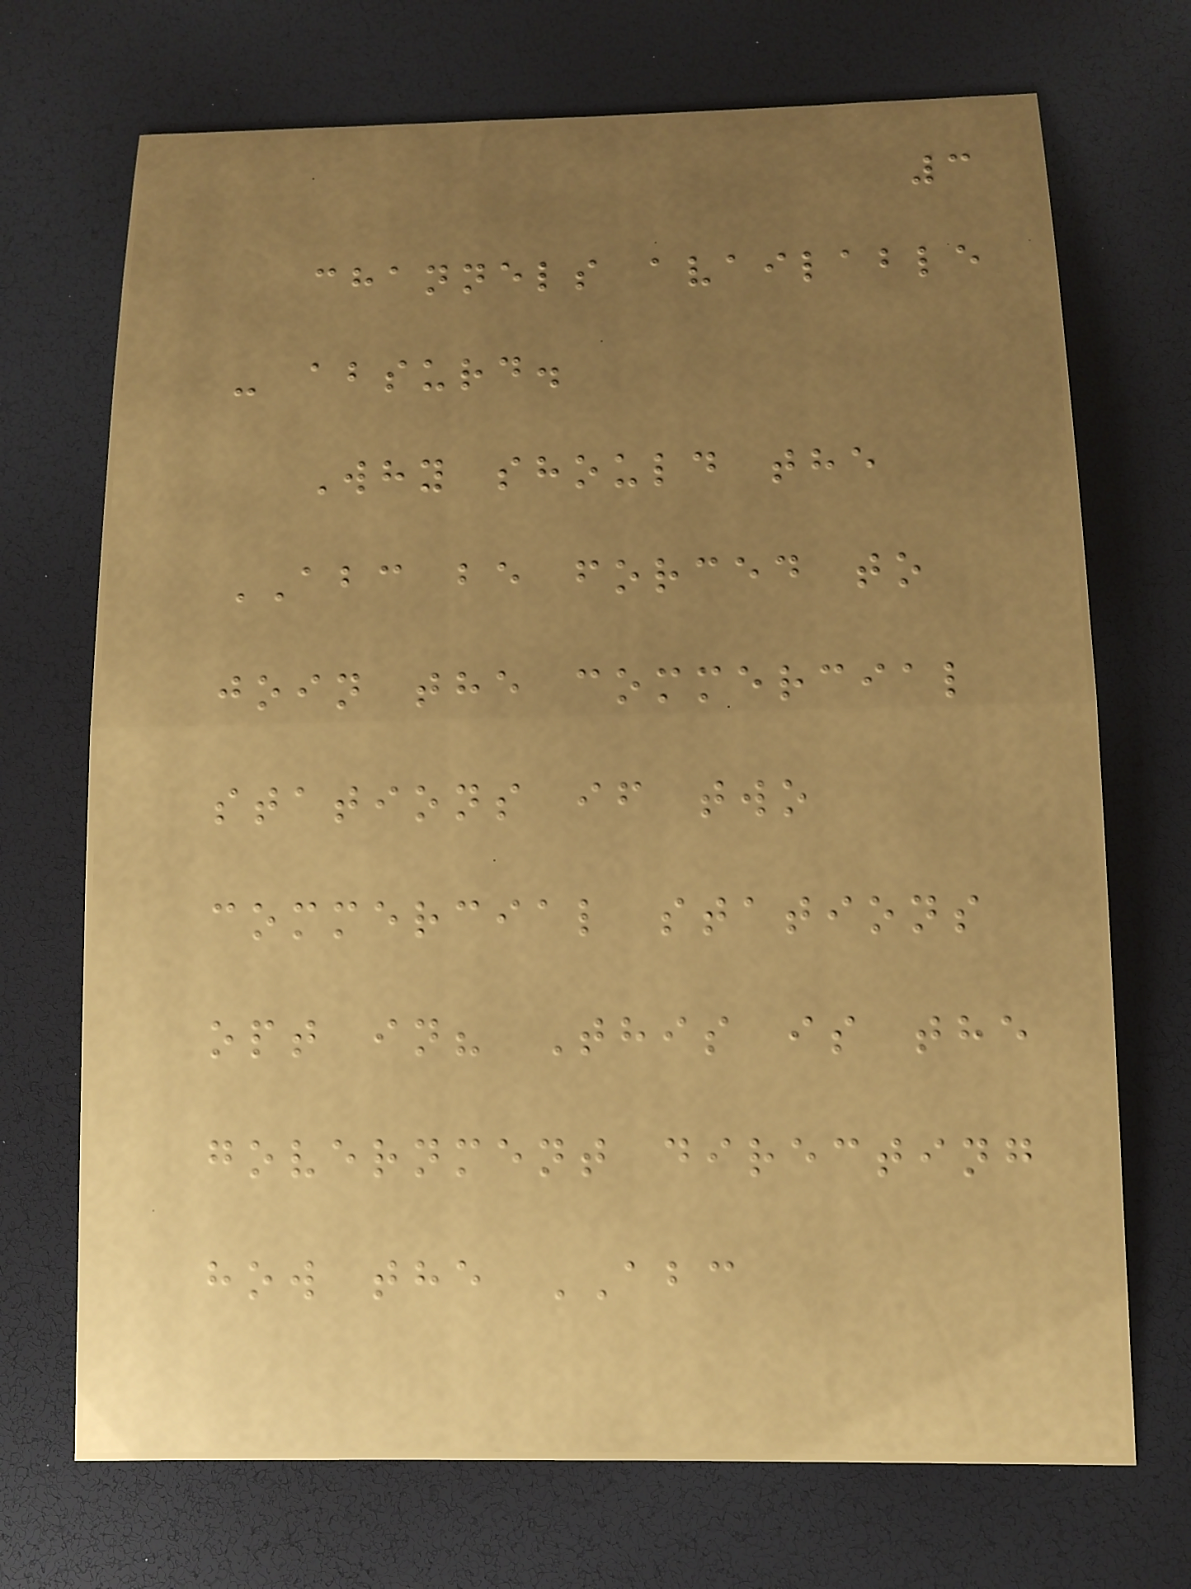3
channels available
- absurd.
Why should the
ABC be forced to
join the commercial
stations if two
commercial stations
opt in? This is the
government directing
how the ABC
